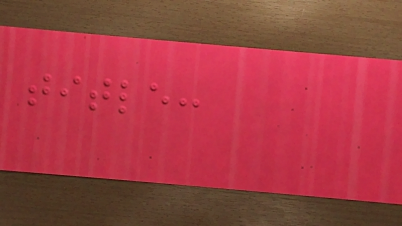title:
